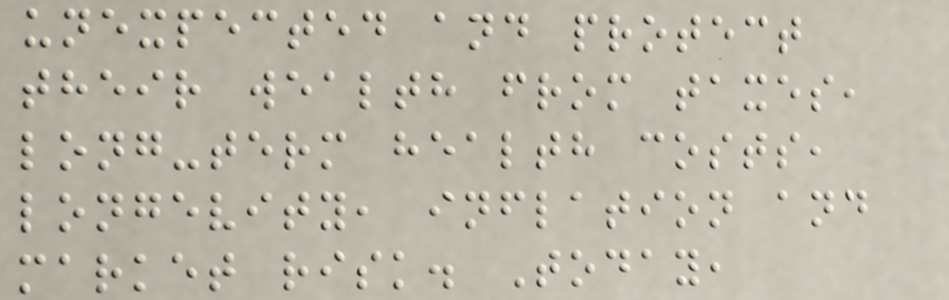unexpected and protect
their wealth from taxes,
long-term health costs,
longevity, inflation and
market risk. Today,
